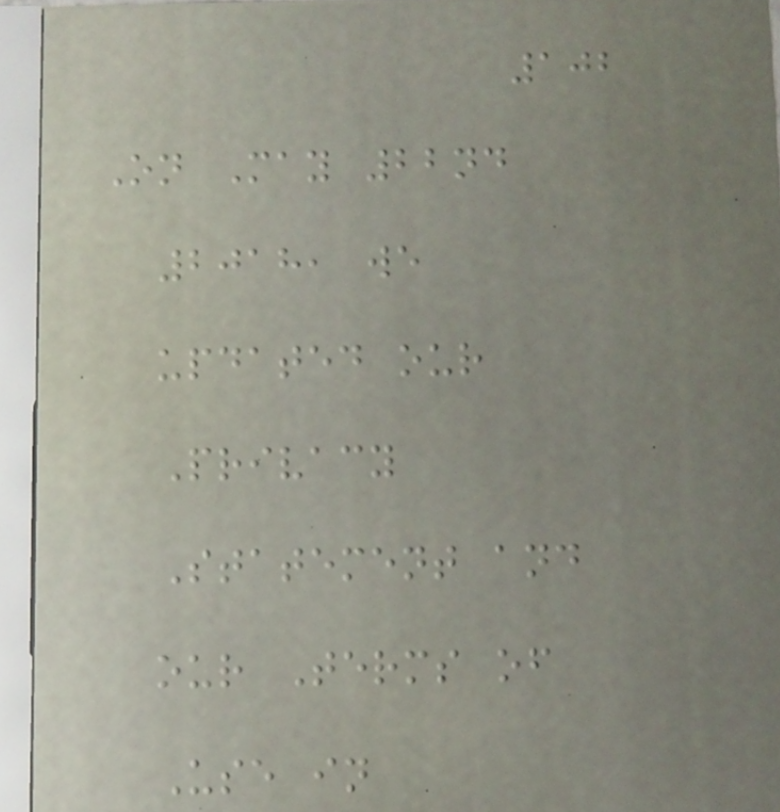102
On May 22nd
2018, we
updated our
Privacy
Statement and
our Terms of
Use in
